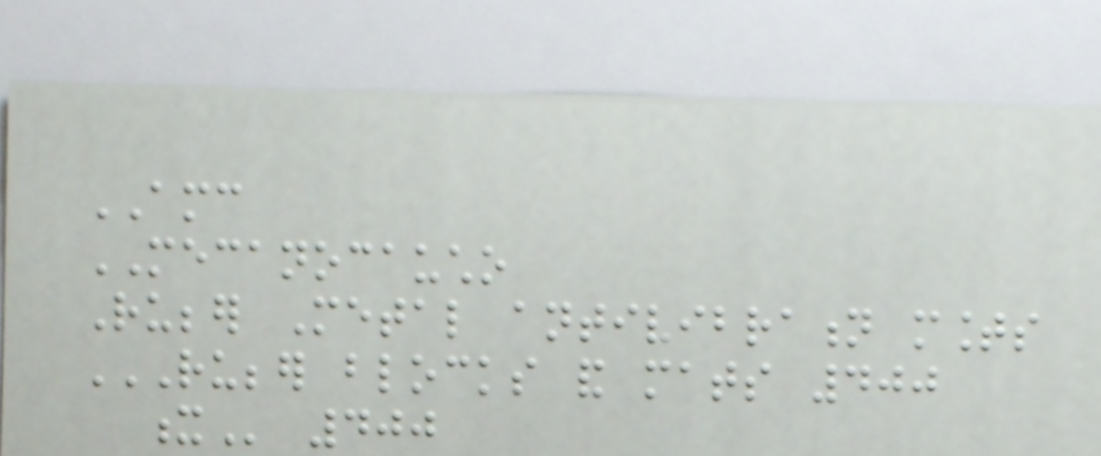AMC
MECANOCAUCHO
Rubber Metal antivibration mounts
RUBBER BLOCKS AND MATS 400
X 400
